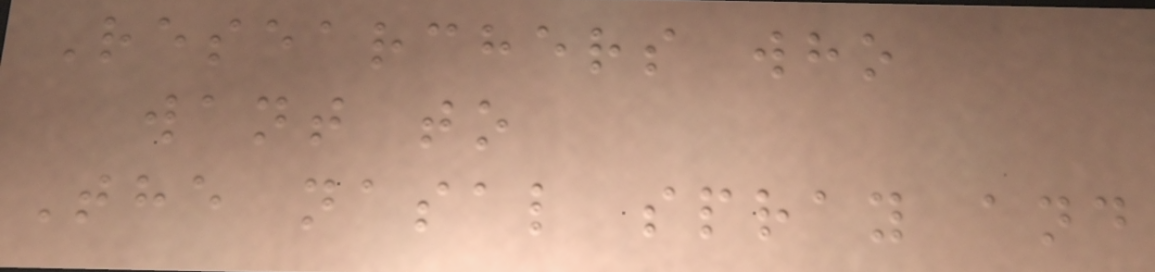Researchers who
want to
The nasal spray and
